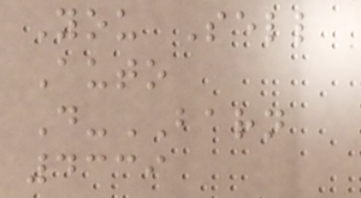You Sell
Auto
D-BARN
4339
